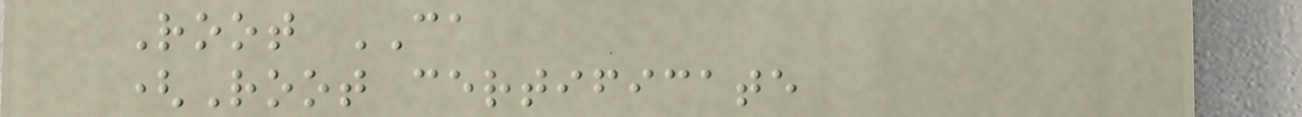Root CA
(Root certificate
